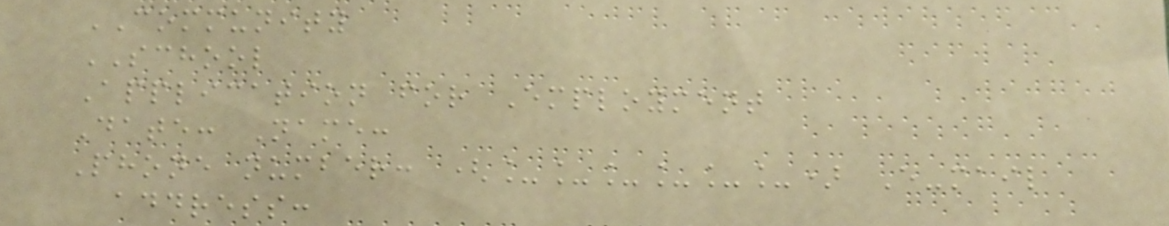COMMUNITY
SCHOOL
Application for Employment
Date: Name:
Phone number: (______) E-mail
address:
